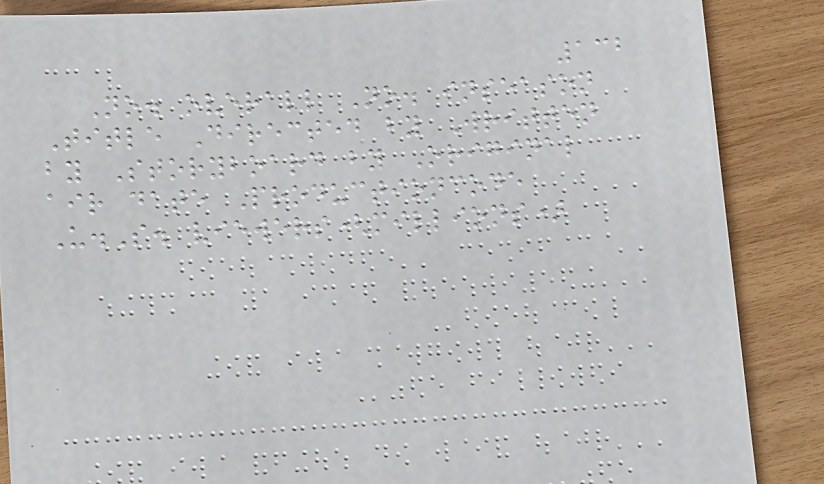132
No. overall No. inseason
Title Directed by Written
by Storyboard by Original
air date Productioncode
U.S. viewers(millions)
